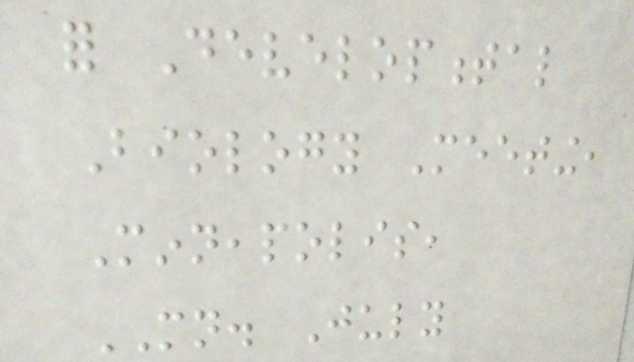for Developmental
Biology Meeting,
Minneapolis,
MN. July
